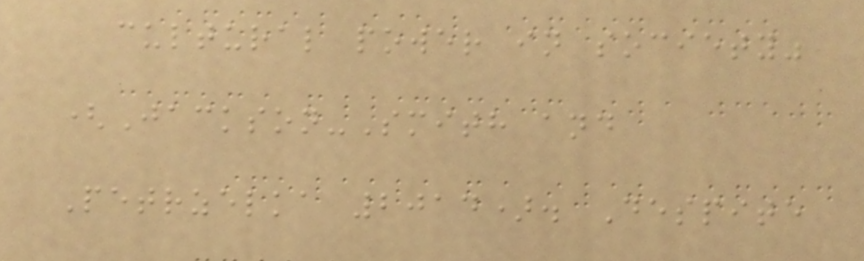cultural power in society"
(Jackson-Smith and
Petrzelka 2014). Despite
